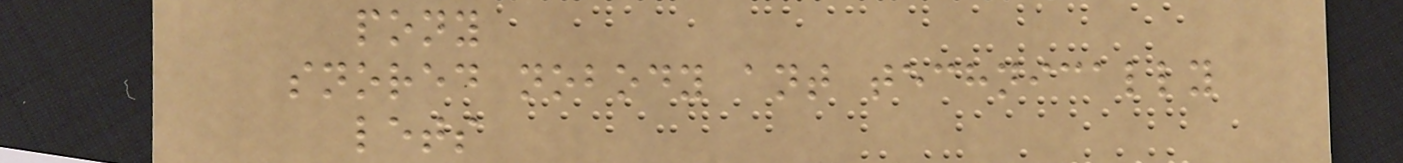pony
snored nobody ant technically
lets
